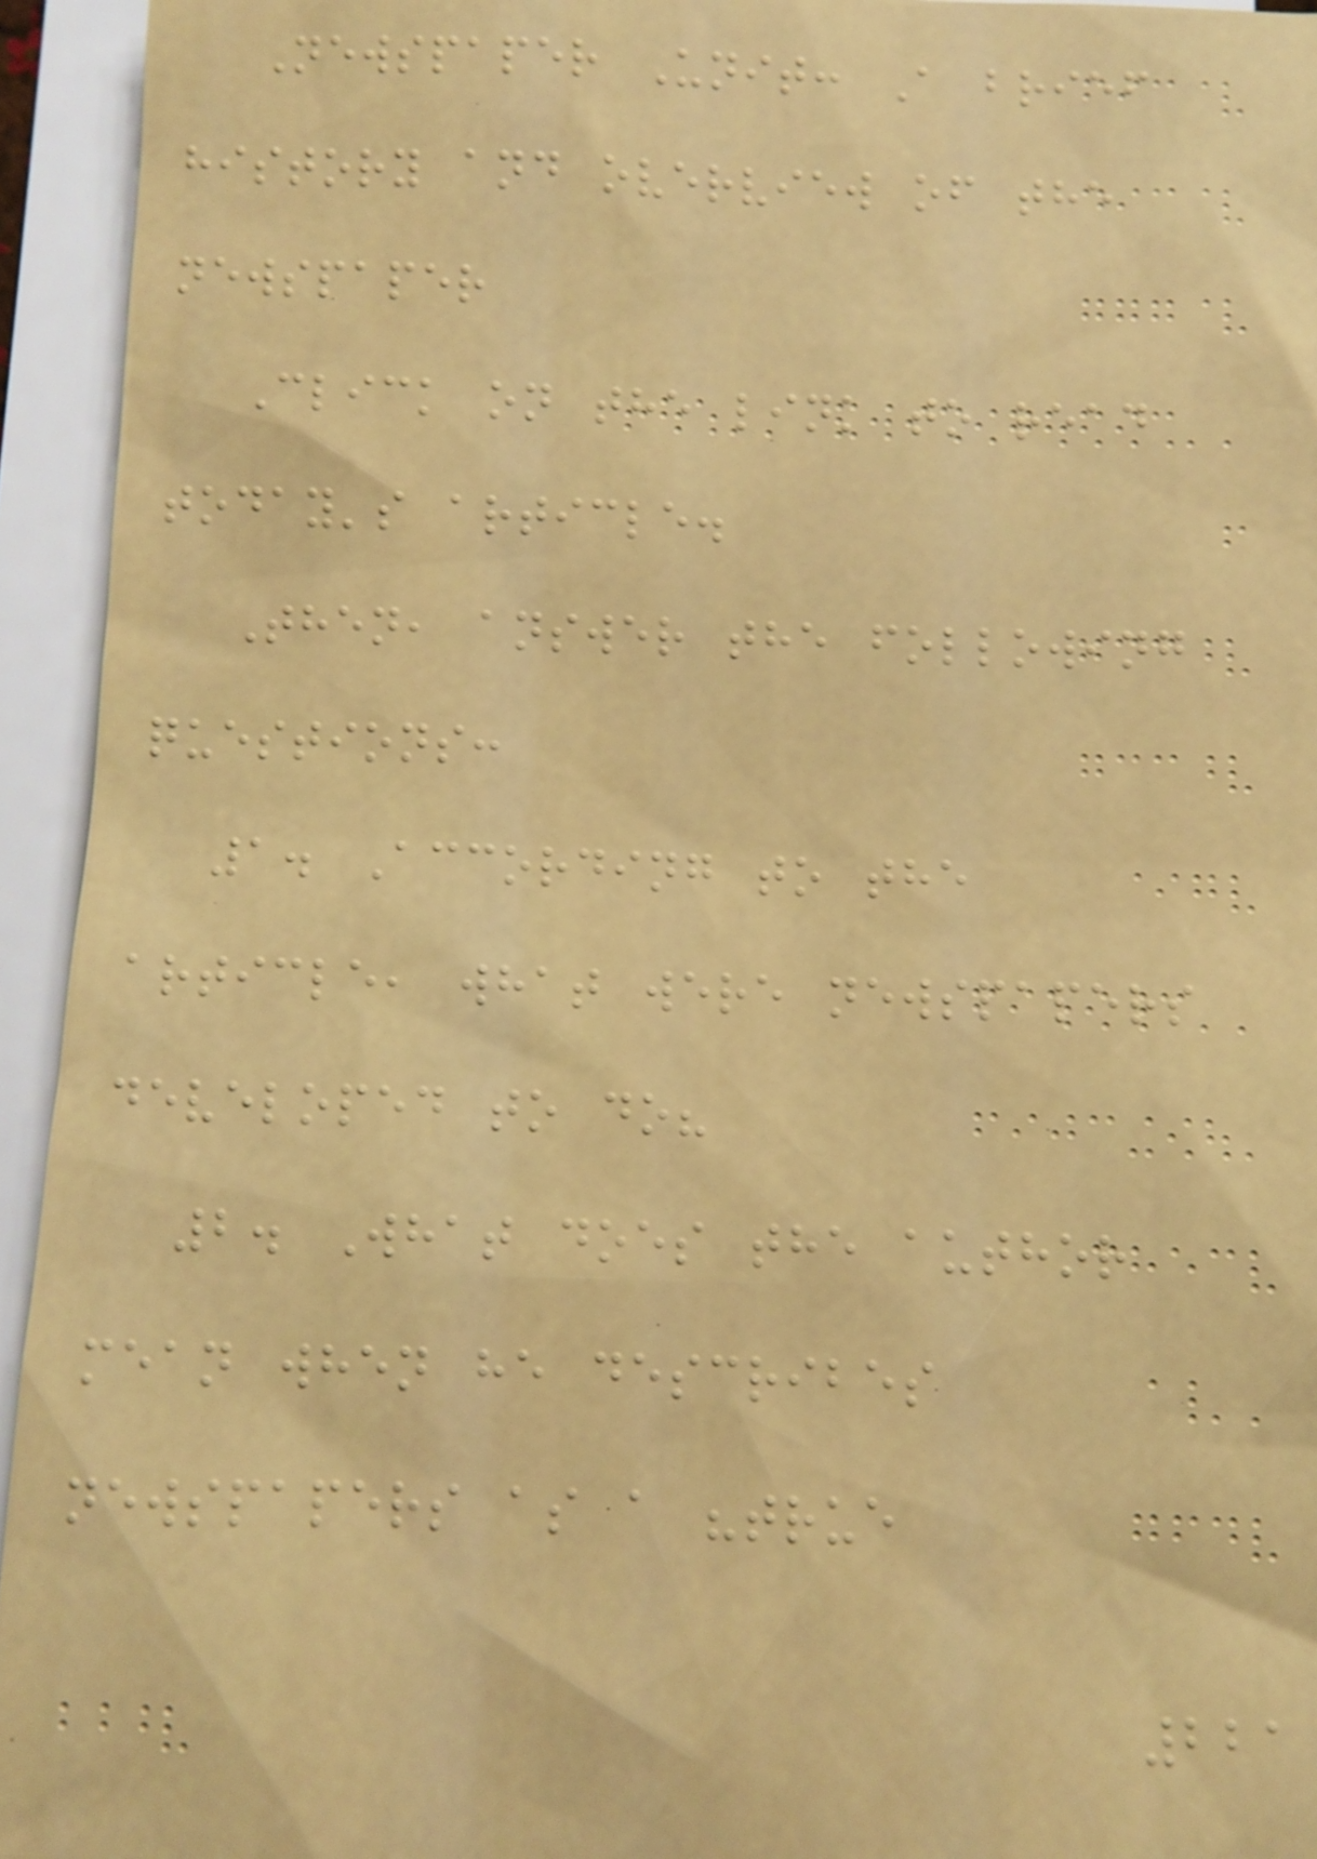Newspaper Unit: A brief
history and overview of the
newspaper
Click on the link to read
today's article.
Then, answer the following
questions:
1. According to the
article, what were newspapers
developed to do?
2. What does the author
mean when he describes
newspapers as a "true
221
